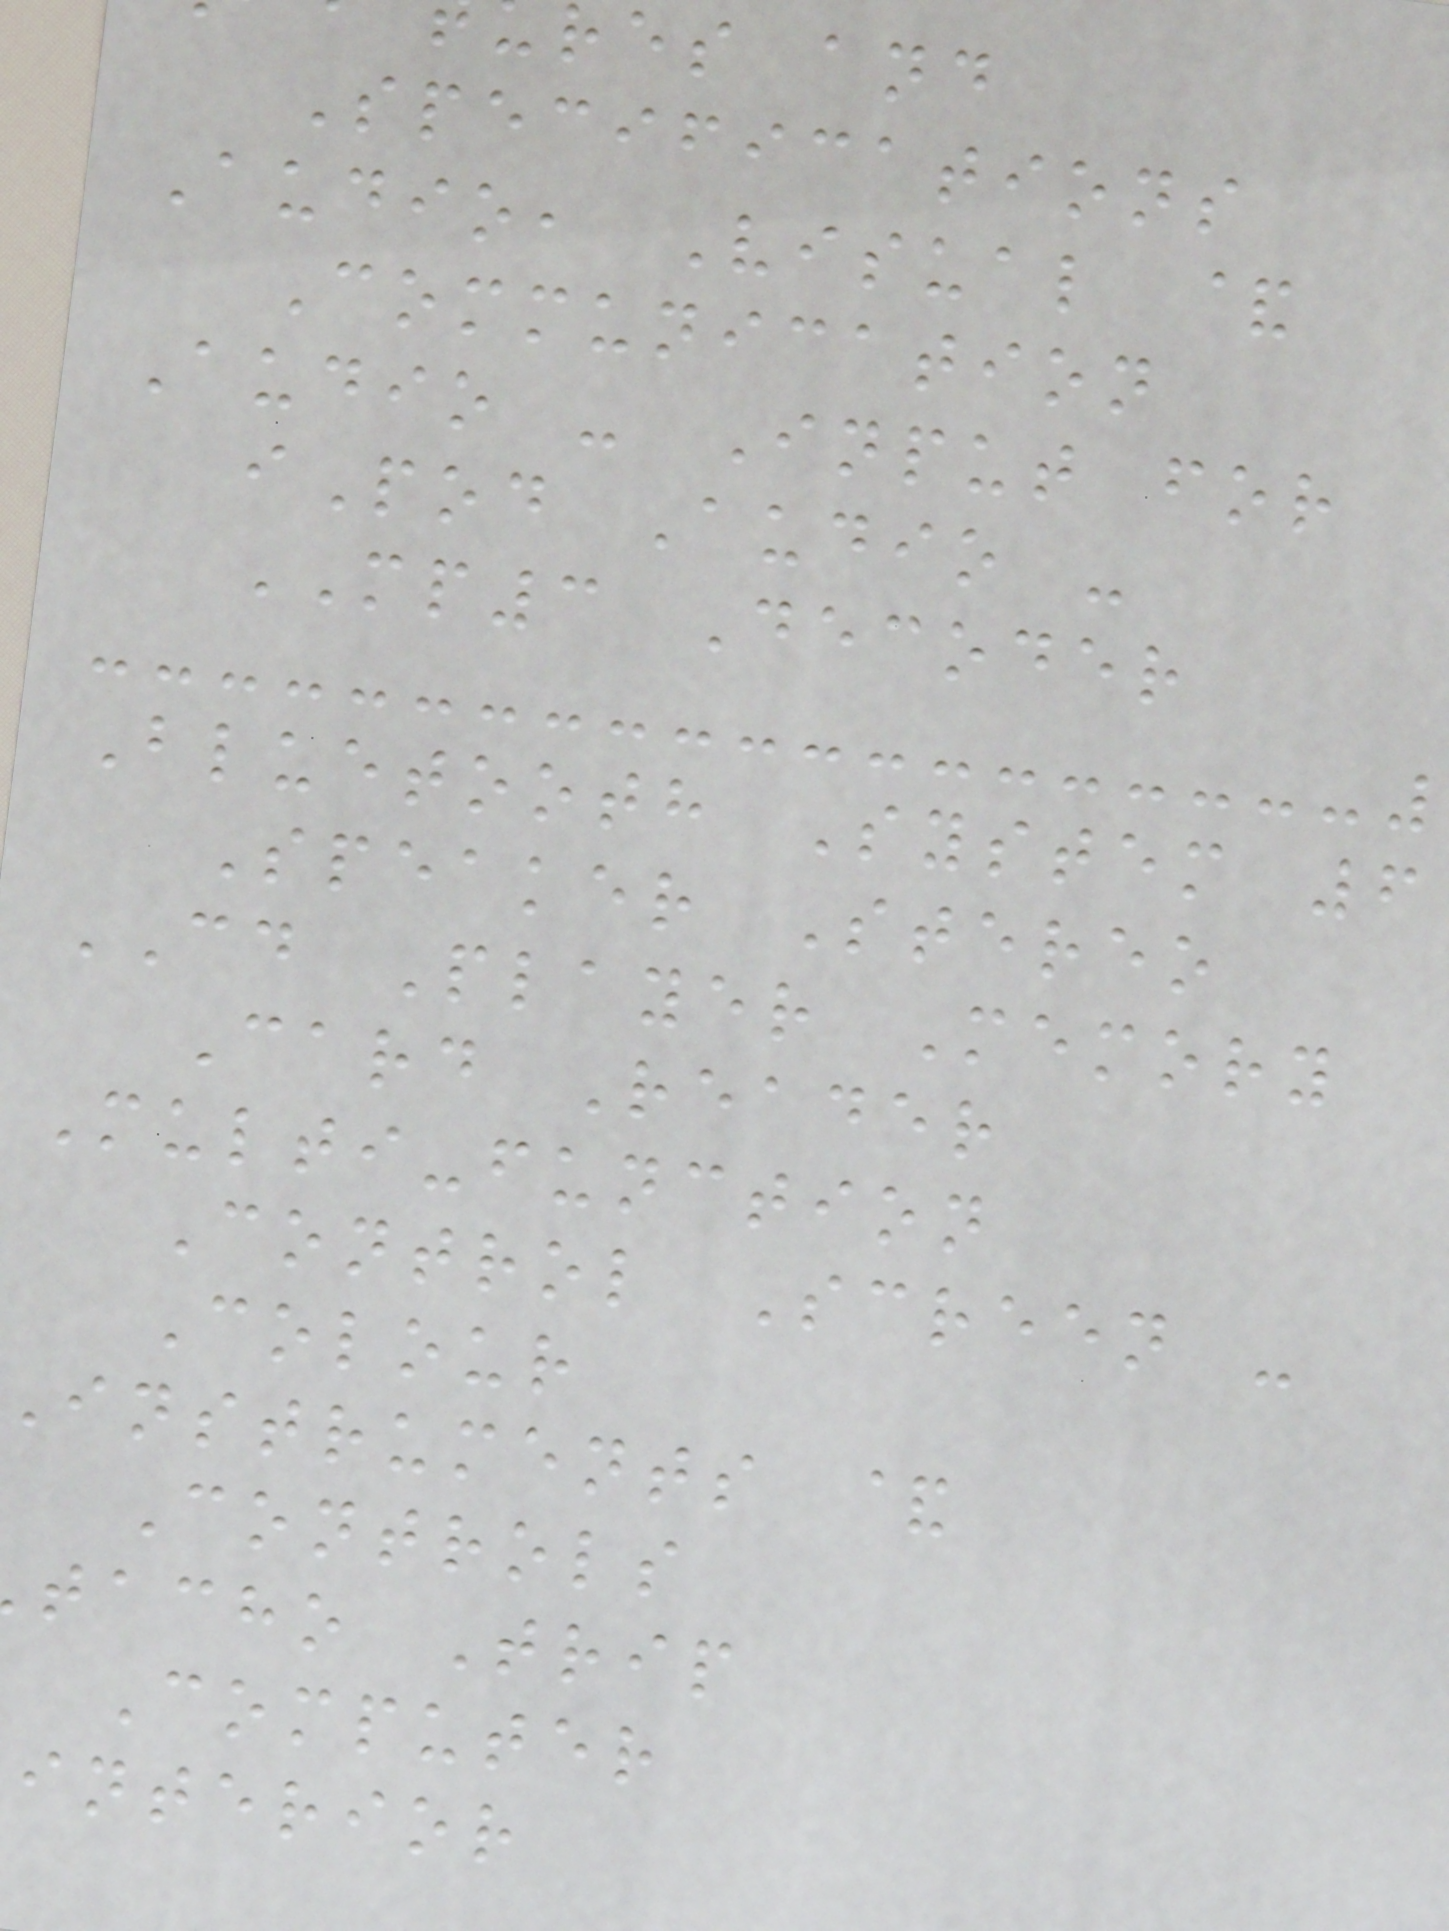res and
Specifications
Audio, Visual &
Communication
Audio - Input for
iPod Audio -
MP3 Decoder
Bluetooth System 6
Speaker Stereo
CD Player Memory
Card Reader
Multi-function
Control Screen -
Colour
instruments &
Controls
tacho Trip
Computer
interior
